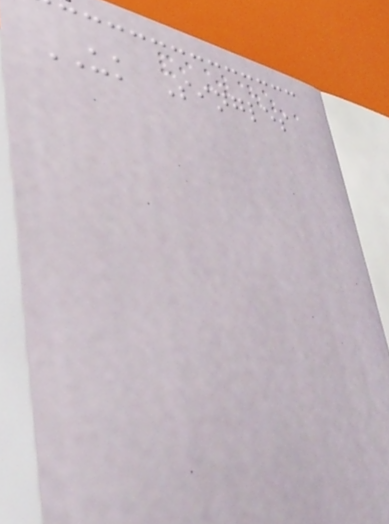UK Singles
